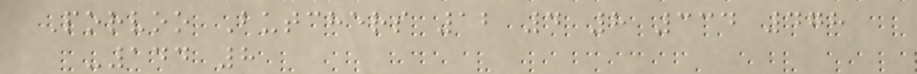Porvoo Butchers 12 4 8 334 478
-144 8
